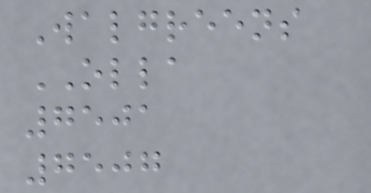Walgreens
OLLA
7501
7507
